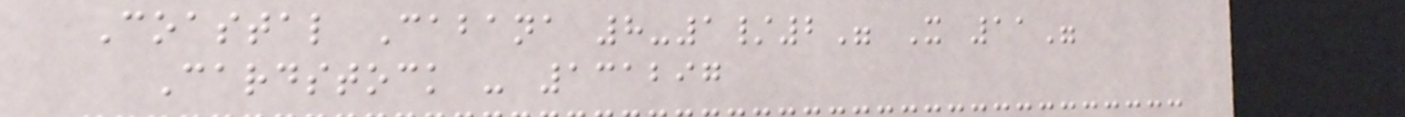Coastal Cabana 8-1/2" X 11"
Cardstock - 131297
